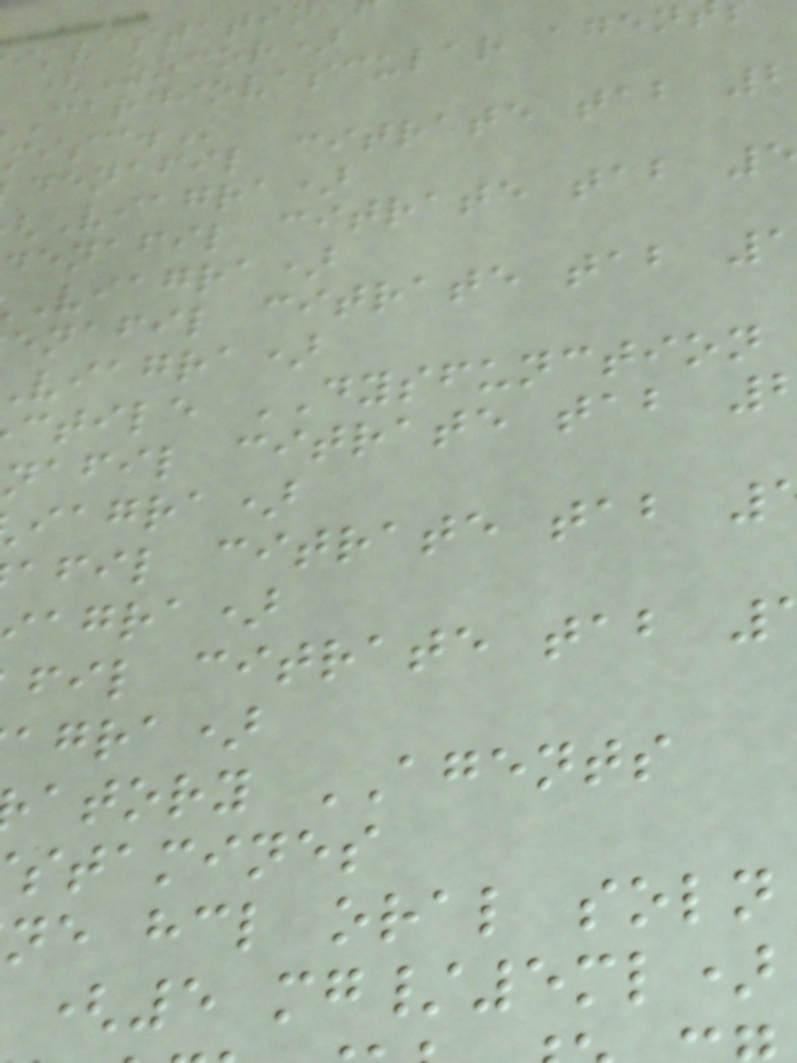(Zocor)
cardiovascular
denafil citrate tab 2
Viagra)
enafil citrate tab
Viagra)
enafil citrate tab
viagra)
ctile DYSFUNCTION
nafil citrate tab
iagra)
afil citrate tab
agra)
fil citrate tab
agra)
atory AGENTS
stamines
ne hcl oral soln
(5 mg/5ml)
